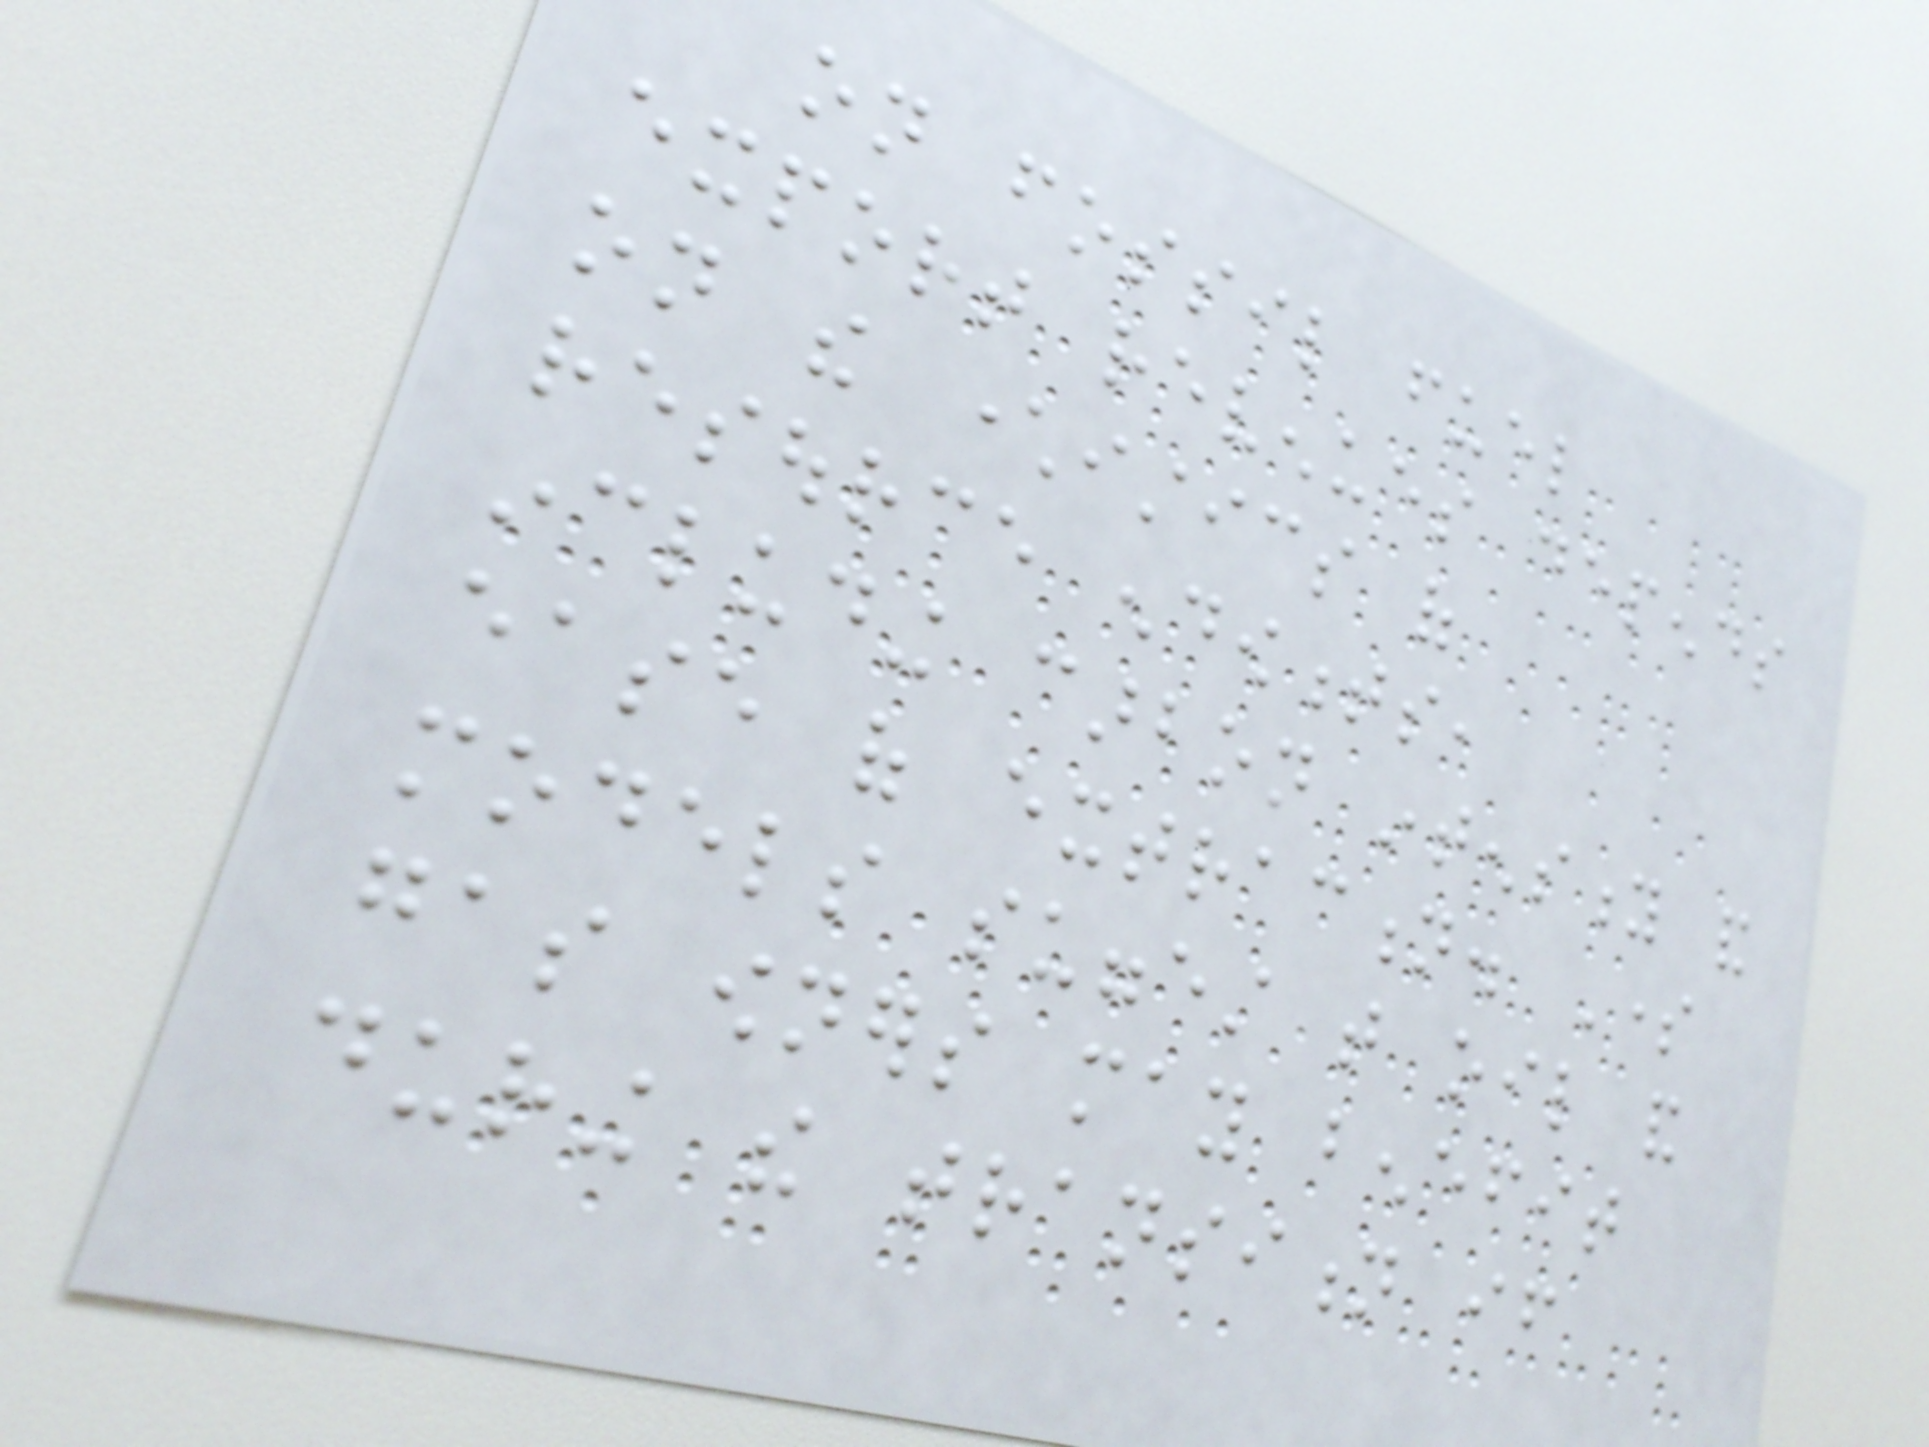on fossil fuel
export revenues depends
on the characteristics of
resource endowments,
including carbon intensity and
ease of extraction. Some
models suggest that oil and
gas owners may benefit
during the transition if
